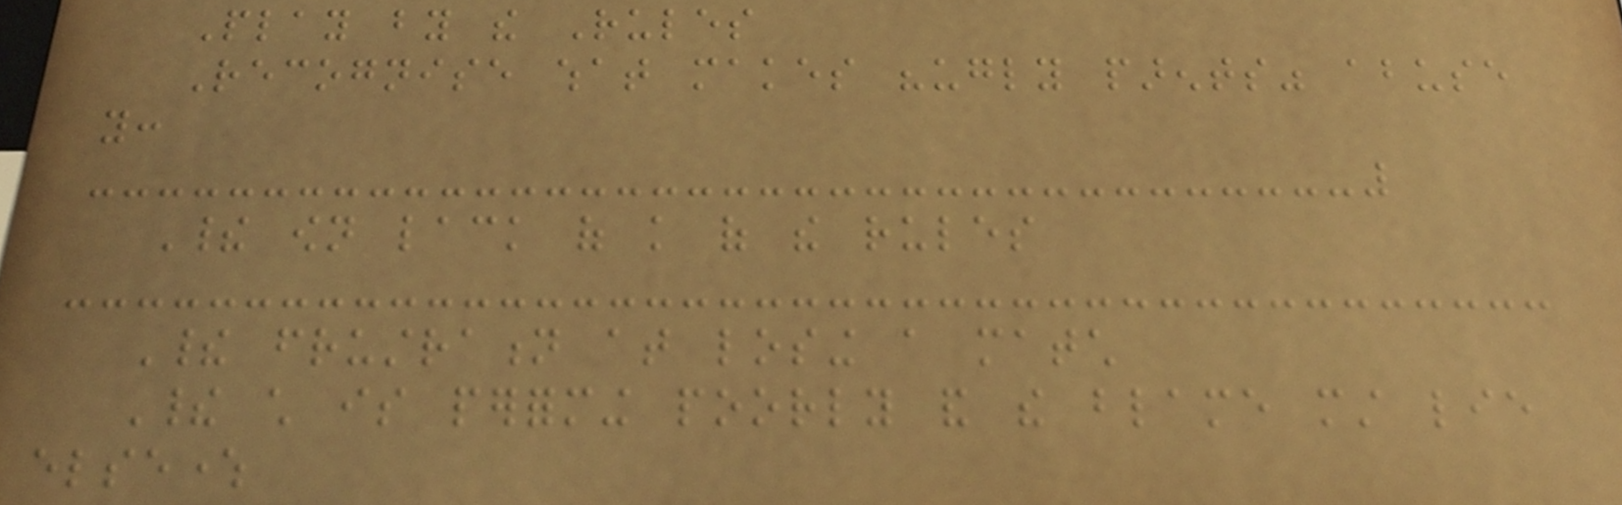Play by the Rules
Recognise what makes "ugly parents" abuse
you:
Their own lack of knowledge of the rules
Their frustration at losing a match
Their child is performing poorly and the blame must lie
elsewhere
